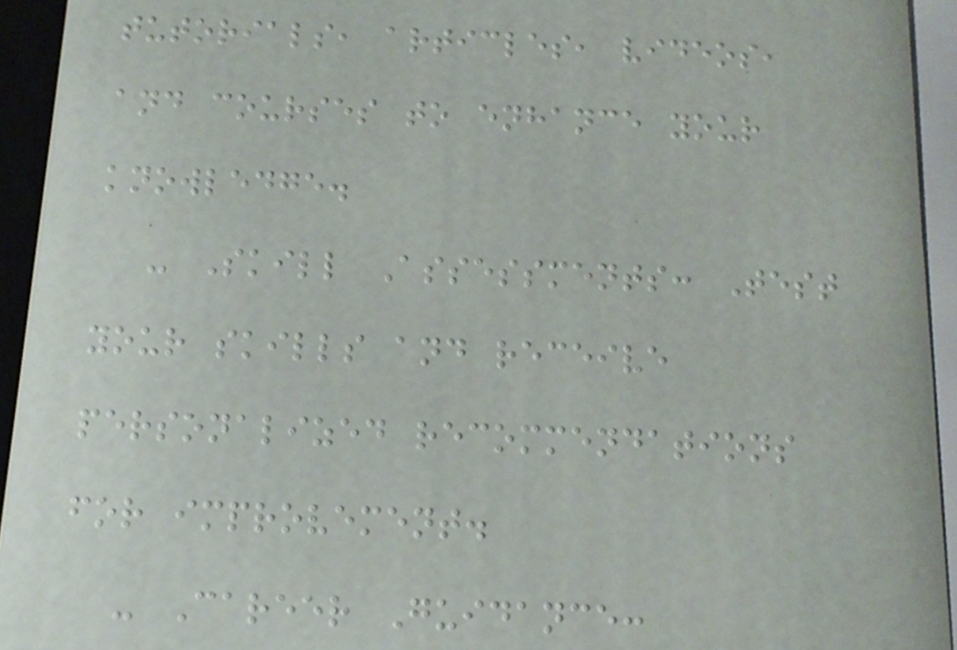tutorials, articles, videos,
and courses to enhance your
knowledge.
- Skill Assessments: Test
your skills and receive
personalized recommendations
for improvement.
- Career Guidance:
